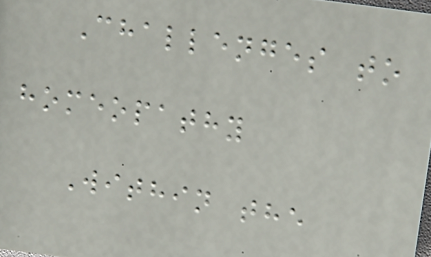Challenges to
homeopathy
Within the
